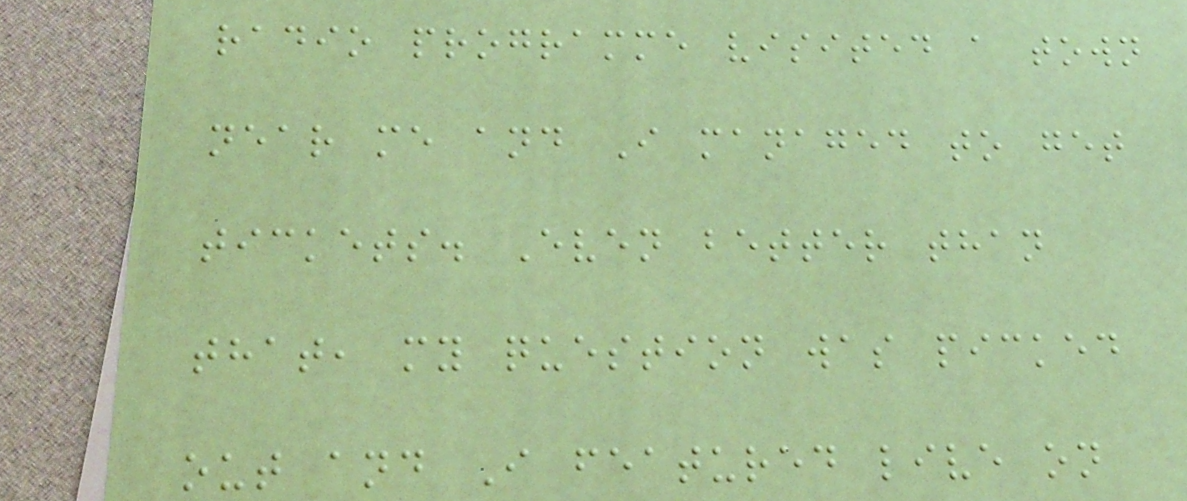radio programme visited a town
near me and I managed to get
tickets. Even better than
that, my question was picked
out and I featured live on
